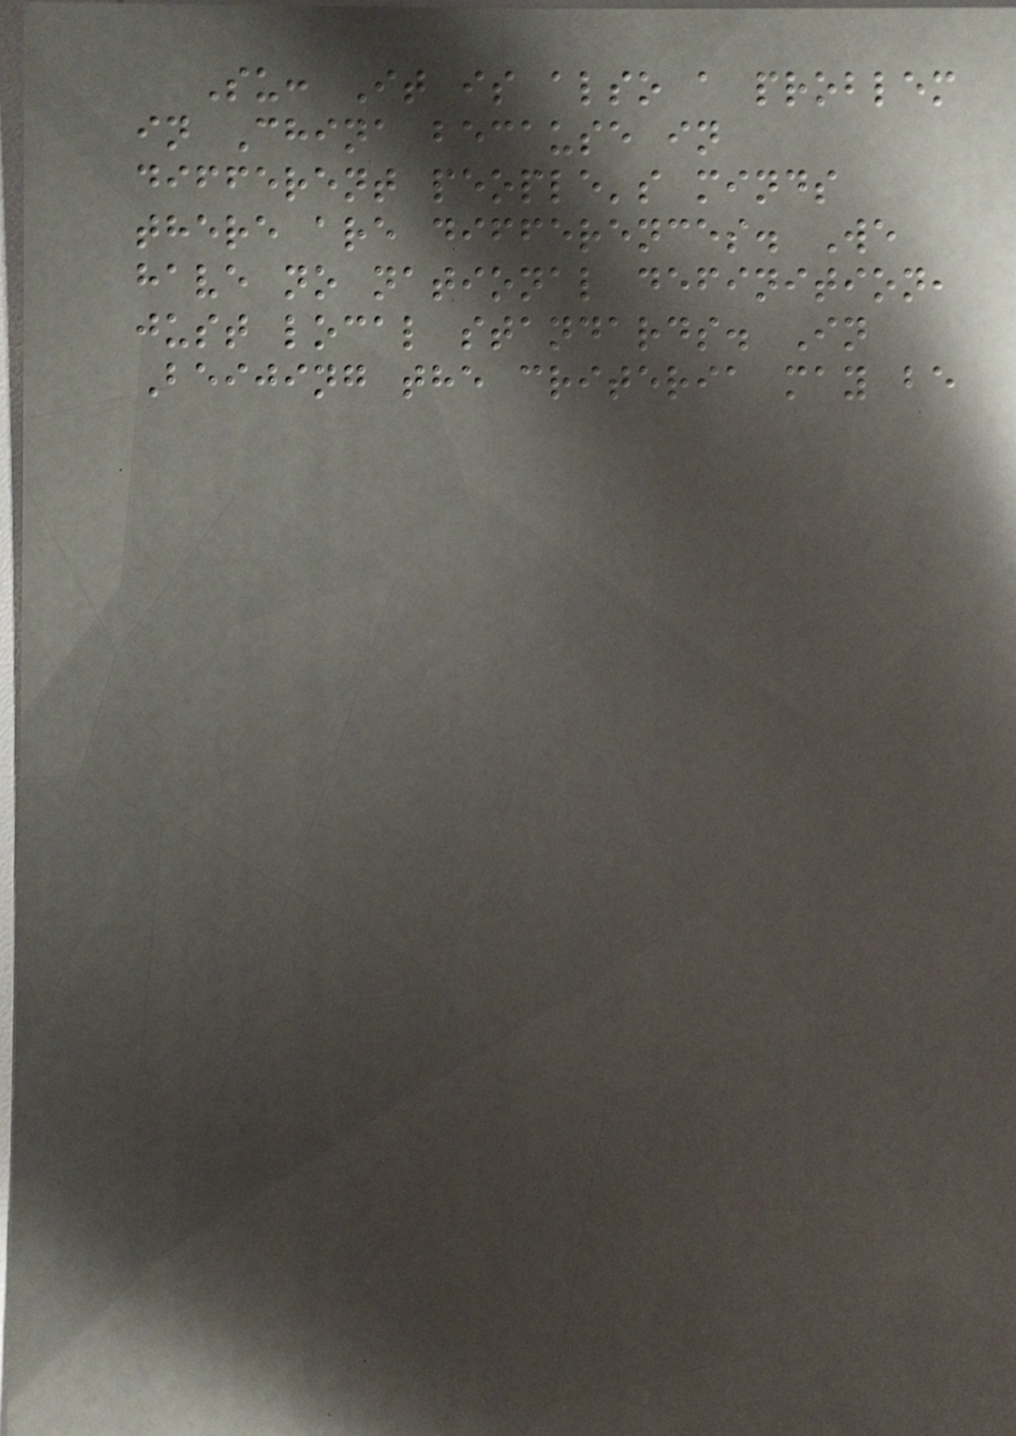Su: It is also a problem
in China because in
different people's minds
there are differences. We
have no national definition,
just local standards. In
Beijing the criteria may be
